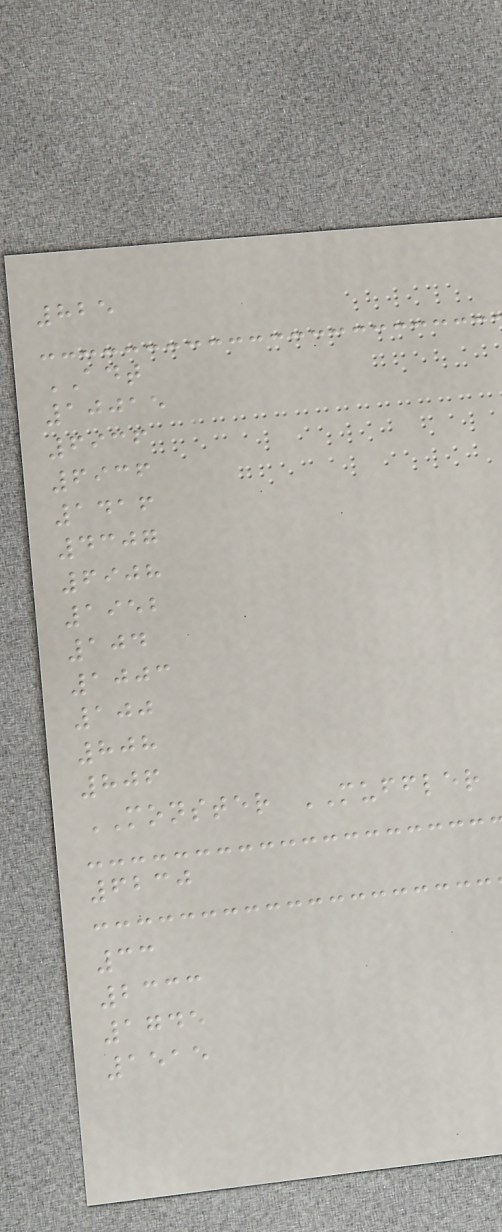825
ADT
10015
6936
6936
1416
4307
6908
1952
104
1003
100
808
806
MONSTER MUFFLER
6230
33
2333
1745
1515
